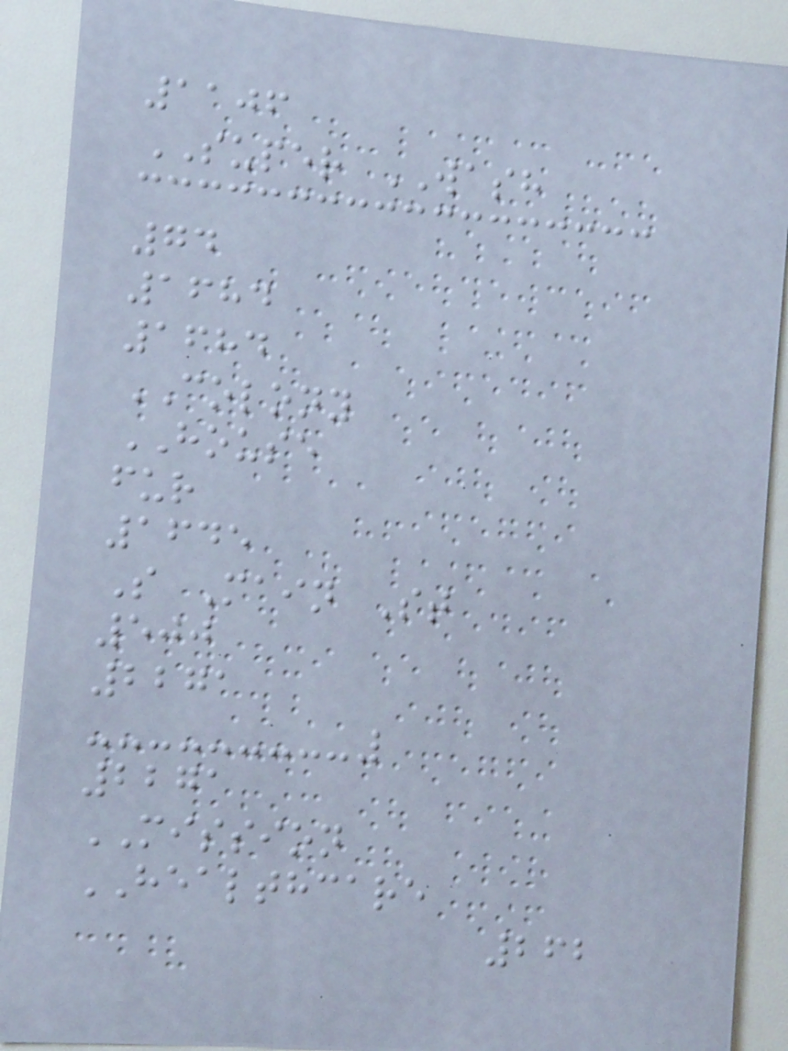1106
SUPER WASH
74
1684
1684
COLONY
HOUSE
fur
1645
S Main St
500
2271
2271
MISSION
HEALTHCARE
262
